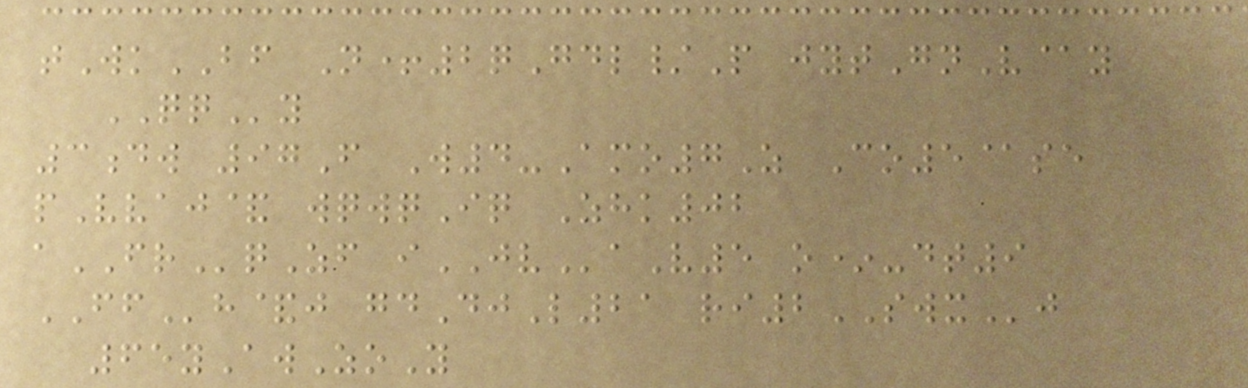tWkBF N+2qGdl/P jytGnV@y
QQy
3dw 97F W4-Amo7Z Co5@se
pVvaj& wqwqIq Zhk02
aFRqZf iJVaV5 o*-dt9
FFh&j gdDjL21 ri2SWXj
65yAwZoY
